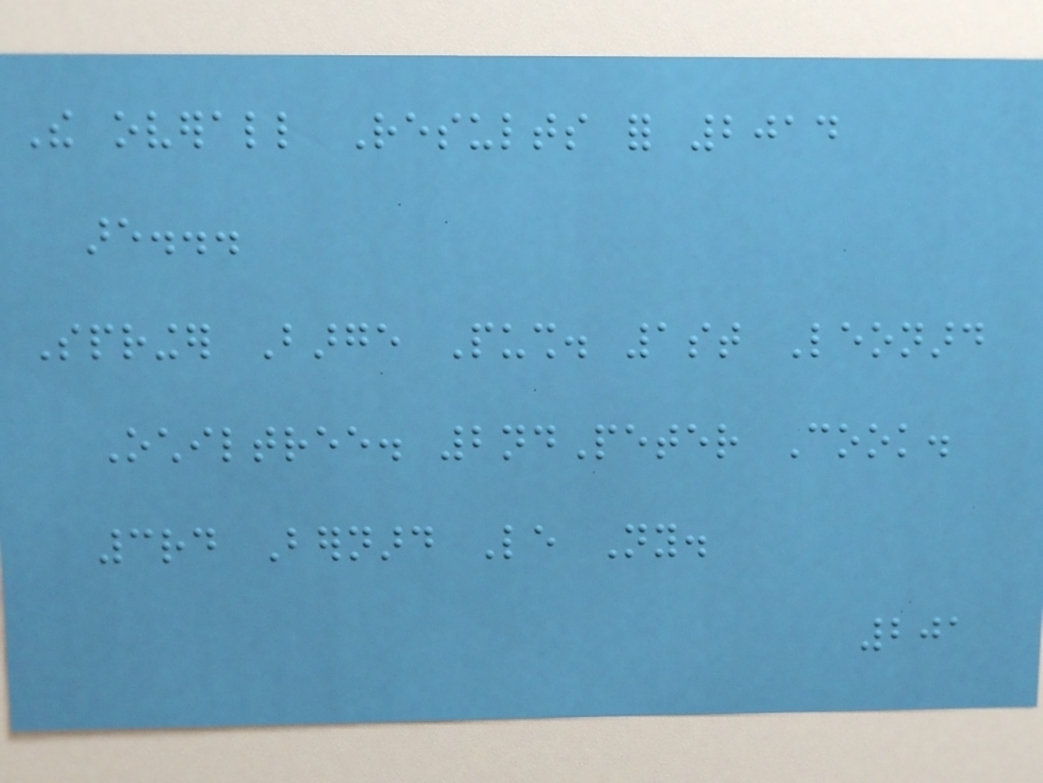The overall Results for 2014
are...
Springer Barge Push. 1st Leonard
Ochiltree. 2ndPeter Cook.
3rd Bernard Le Ny.
201
